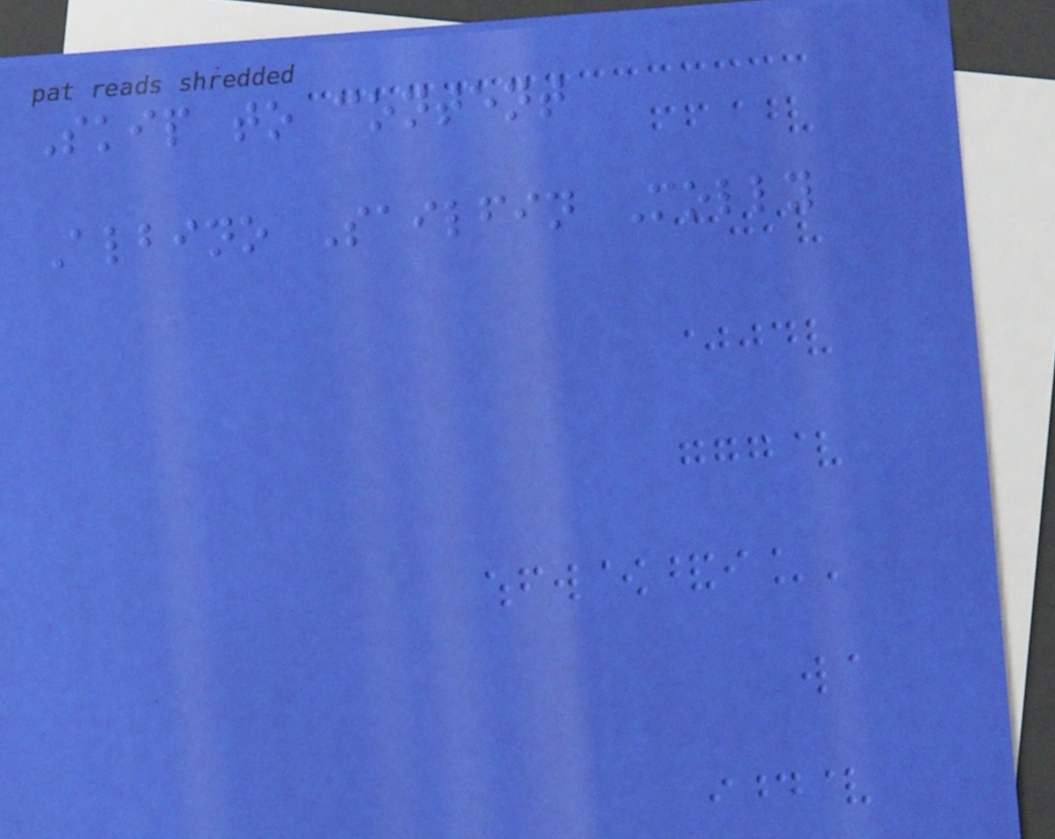Skip to content
Albino Sailfin Molly
